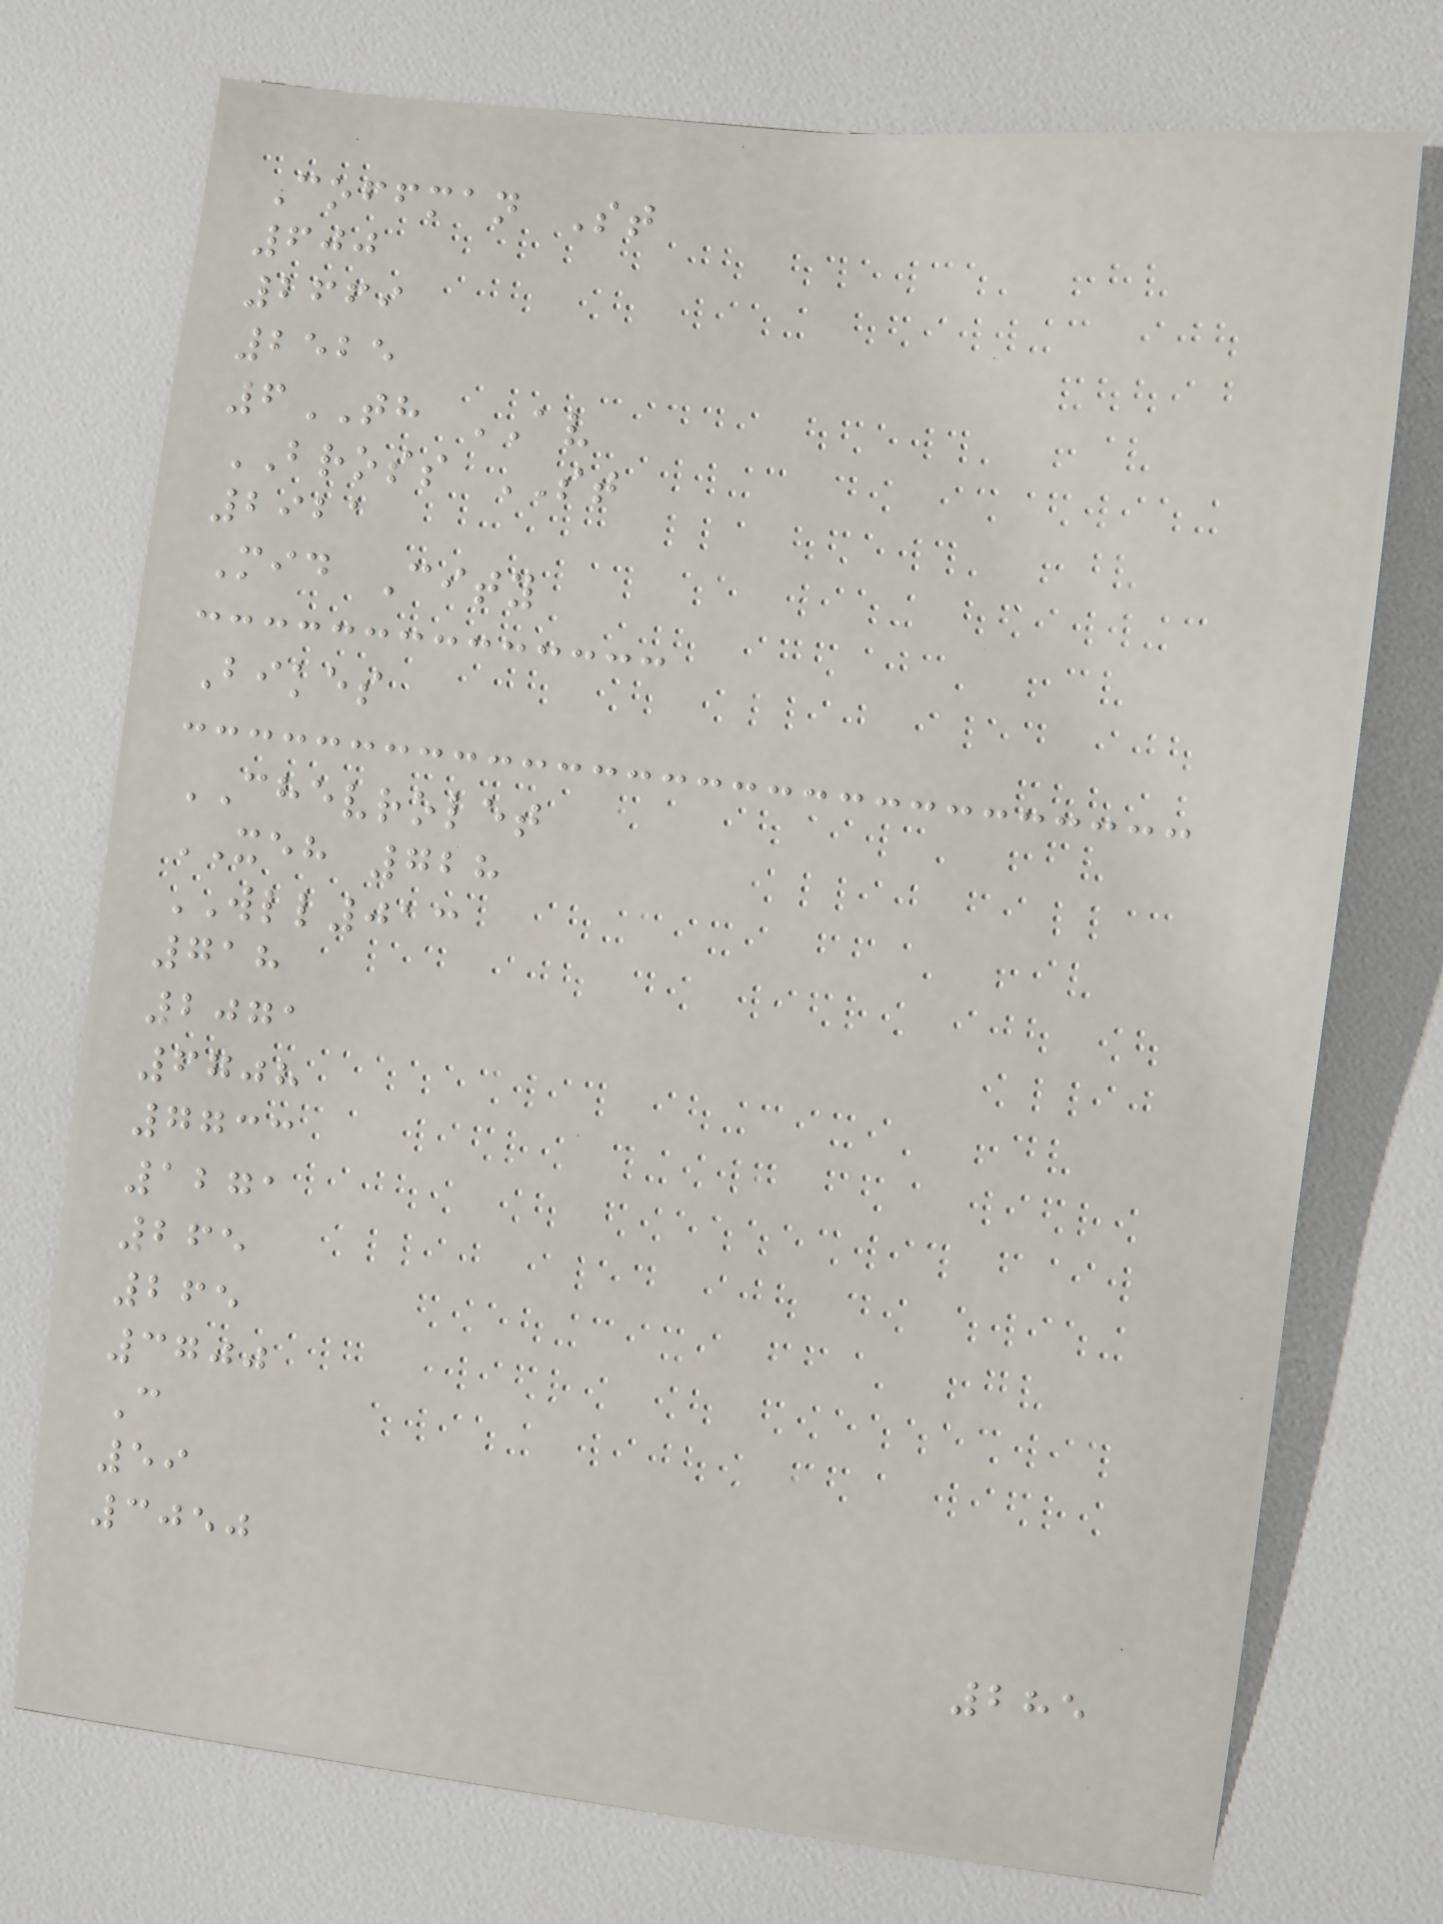Coffman St
600
2669
2525
6TH AV
BROSS ST
2921
Mid City
Bikes
CHEVROLET
XEH 728
WLL013
718
2071
6708
7733
1271
265
265
3700
C
59
3050
285
